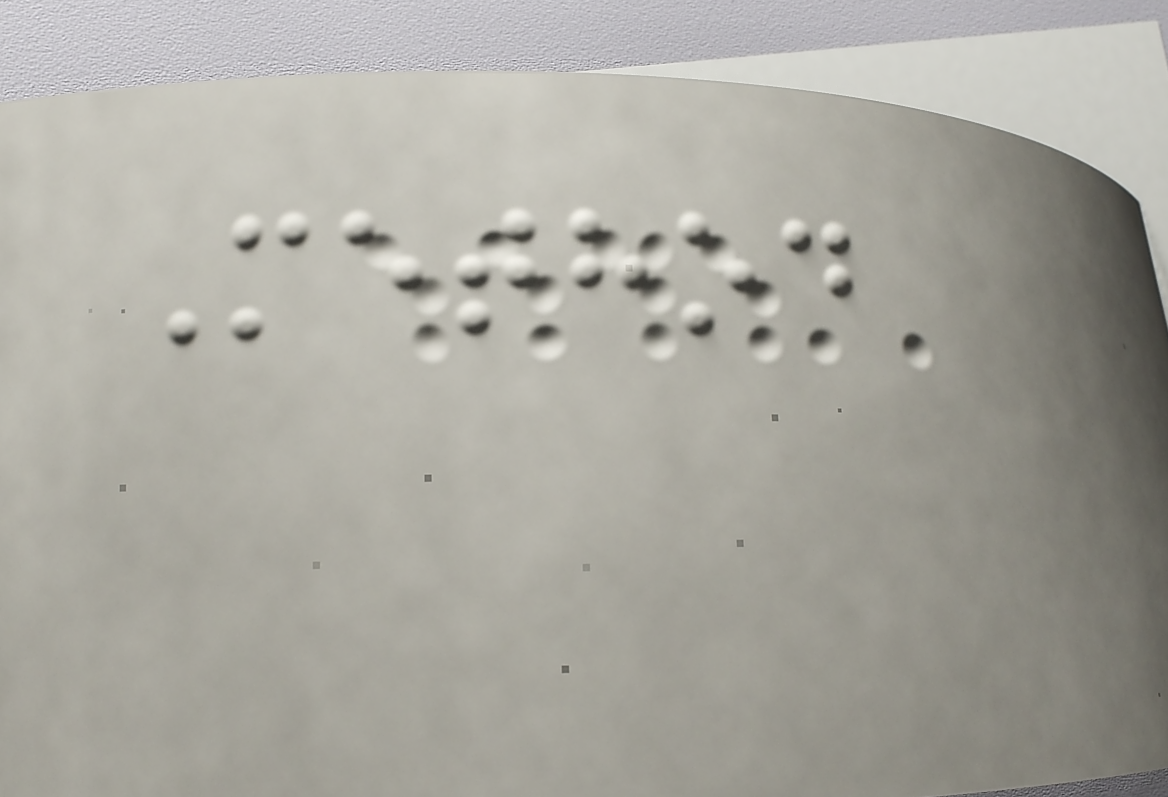Method
